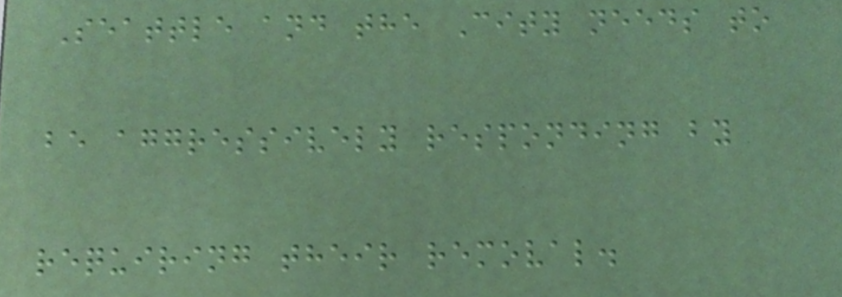Seattle and the City needs to
be aggressively responding by
requiring their removal.
